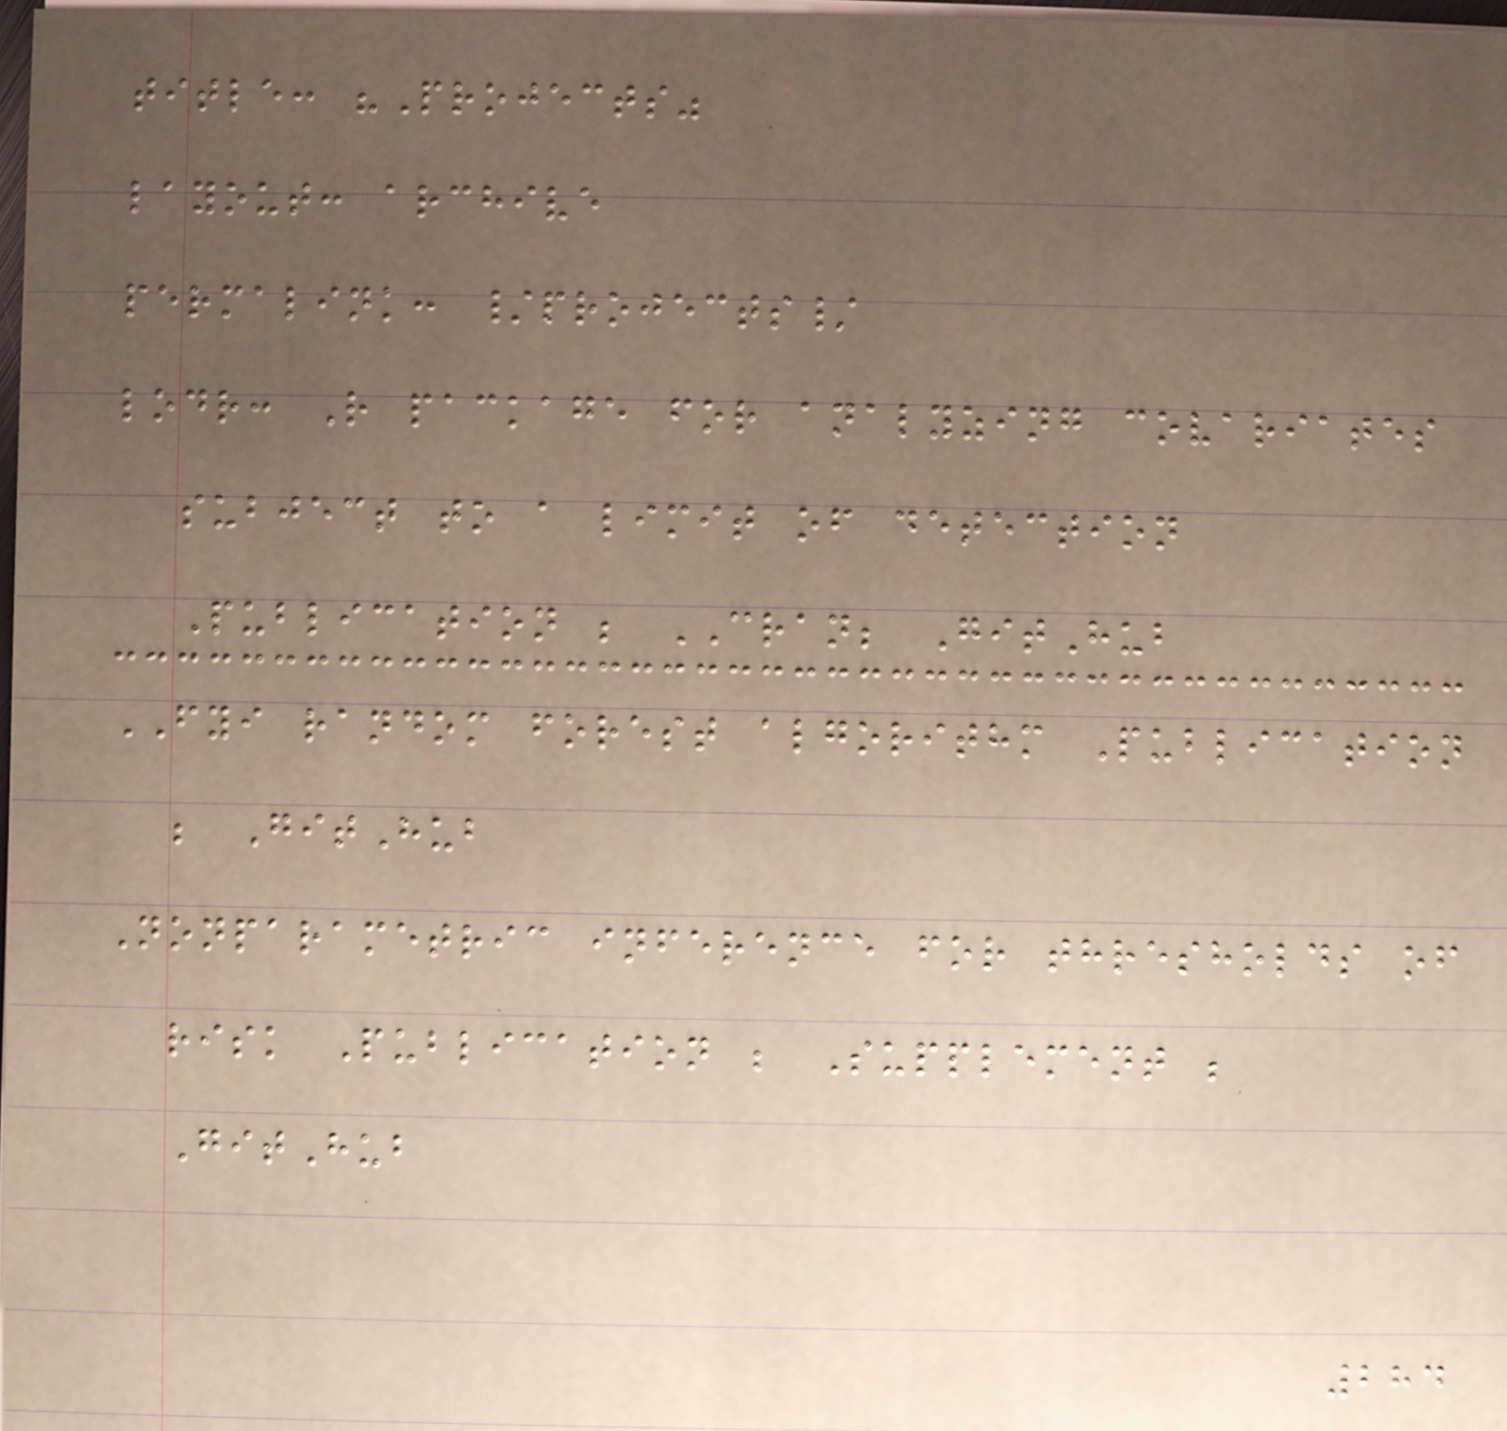title: "Projects"
layout: archive
permalink: /projects/
lodr: R package for analyzing covariates
subject to a limit of detection
Publication ; CRAN; GitHub
FYI random forest algorithm Publication
; GitHub
Nonparametric inference for thresholds of
risk Publication ; Supplement ;
GitHub
284
